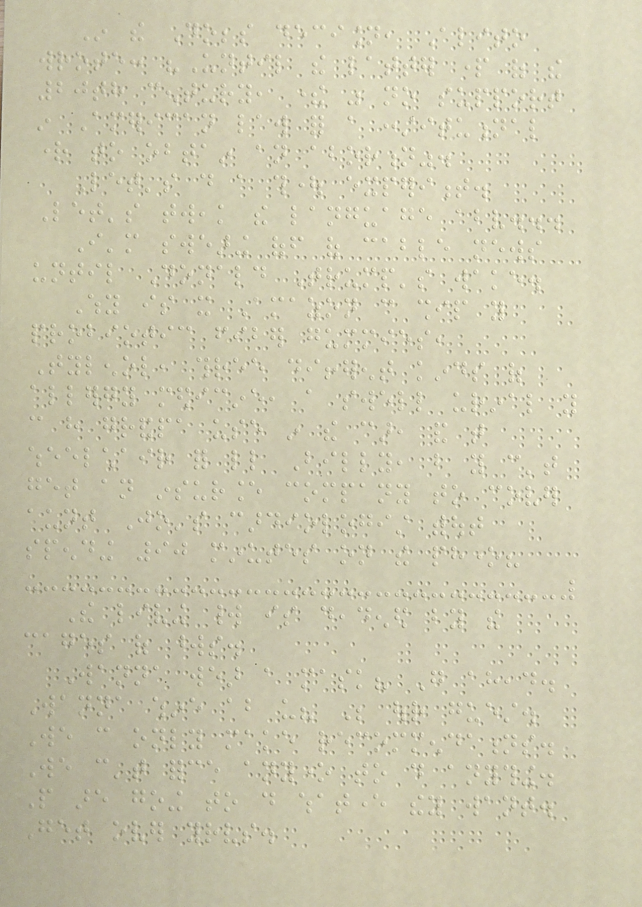In the Dobbs decision, Alito
wrote: "Until the latter part of the
20th century, there was no support
in American law for a constitutional
right to obtain an abortion".
Let's do a thought experiment.
Let's tweak the language above...
I'm swearing off of cable news
until Donald Trump's wake.
Why is it Amazon can ship you
probiotic fiber gummies,
Tylenol, three different kinds of
allergy medicine, a swell urinal you
can have grandpa use in the car, and that
wheelchair for little Billy, but you can't
get an insurance company to cover
aunt Jo's cardiologist without
spending 90 minutes on the phone?
The living world is deadened by the
cages of words.
Wanna wear a mask? Go ahead.
Wanna whine about us? Be our guest.
We can only make recommendations.
We can't force anyone to do anything.
People are going to do whatever they want.
Get over yourselves.
